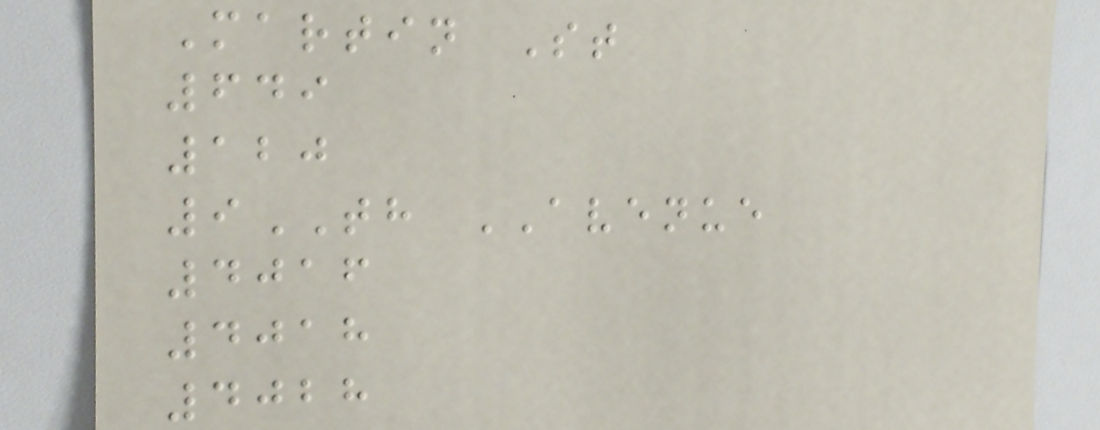Martin St
649
120
9TH AVENUE
4016
4018
4028
